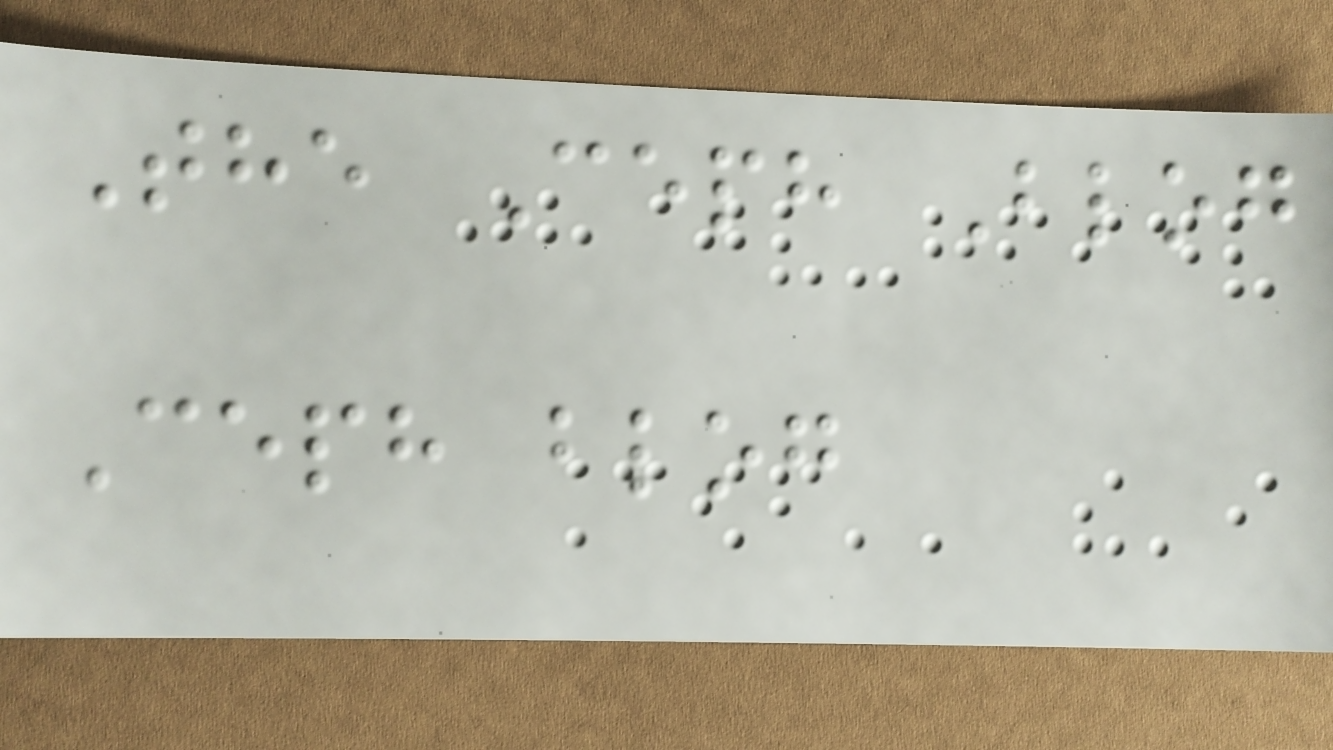The Ceph Blog
Ceph blog
